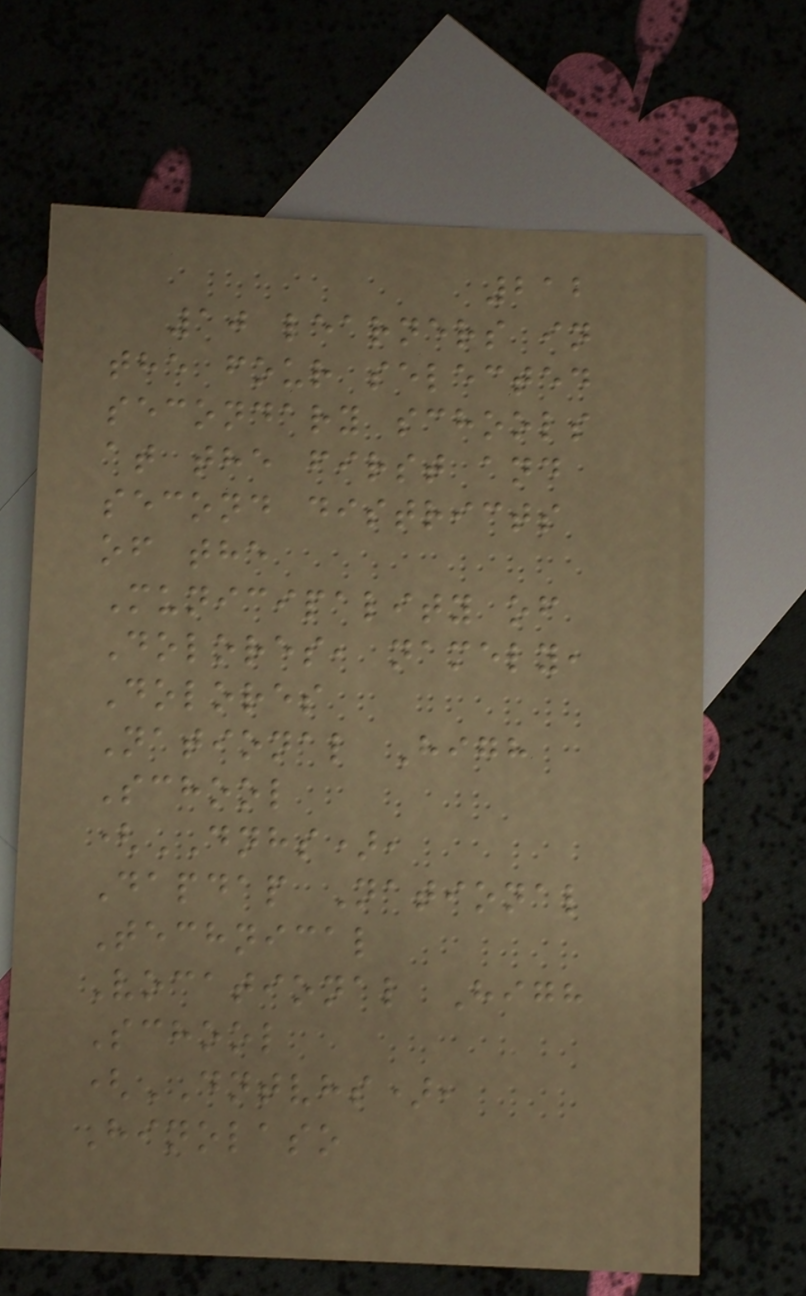212
10 learners in
the four selected
secondary schools
at the first and
second districts
of the
Municipality of
Dolores, namely,
Dolores
National High
School
(DNHS),
Dapdap National
Technical
Vocational High
School
(DNTVHS),
Hinolaso
